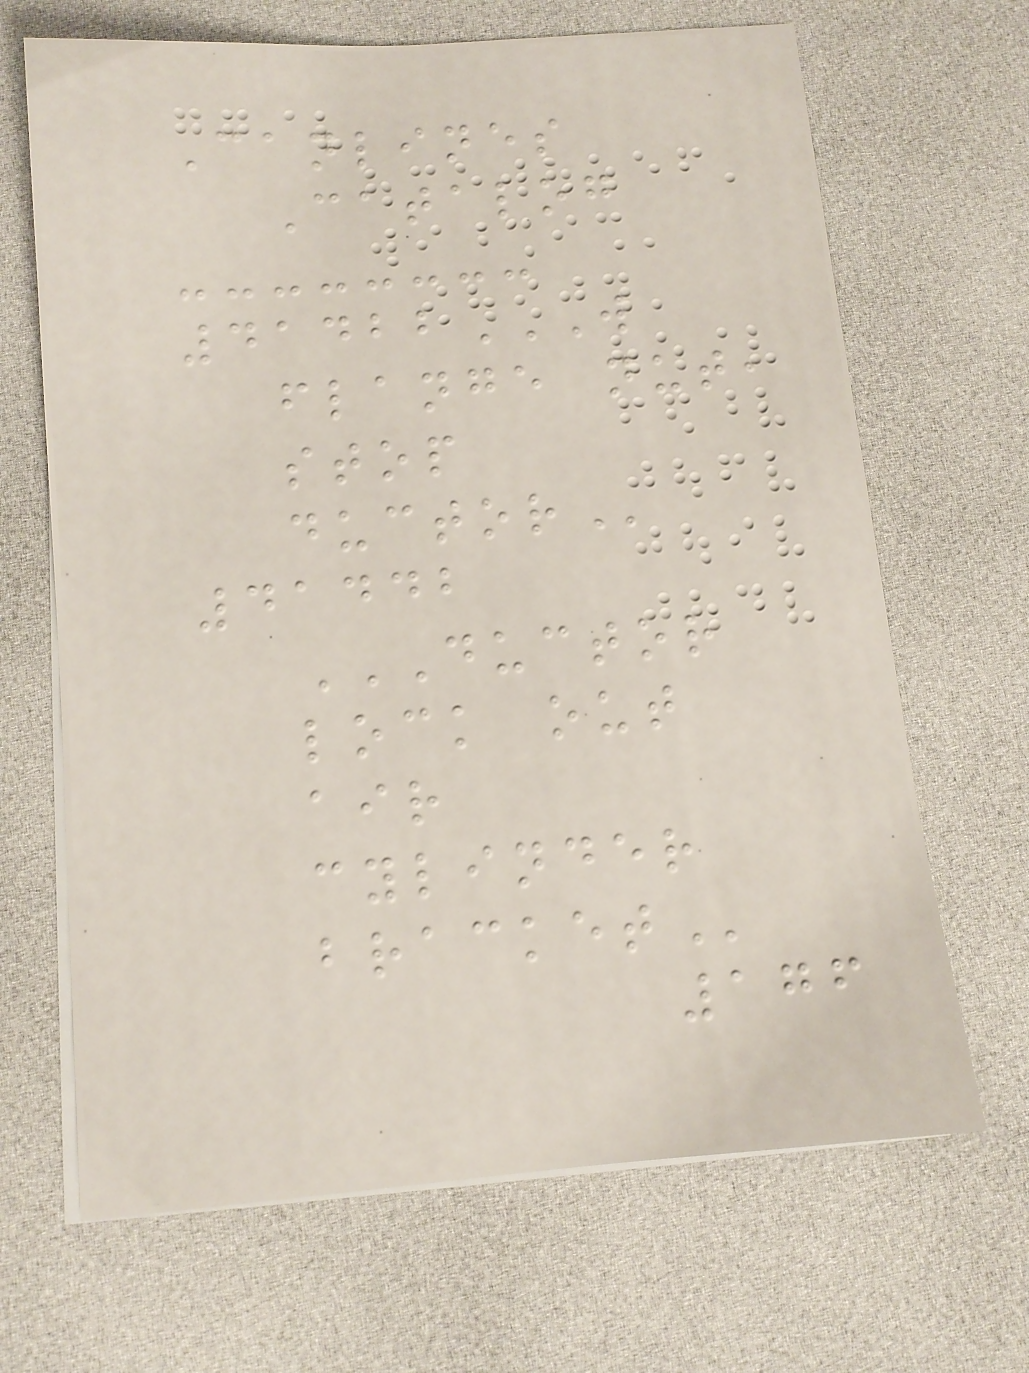Canlines
Catalog
41422W
FLANGE NUT,
STOP
DUCTOR
41442
DUCTOR
LOCK OUT
AIR
CYLINDER
BRACKET
176
